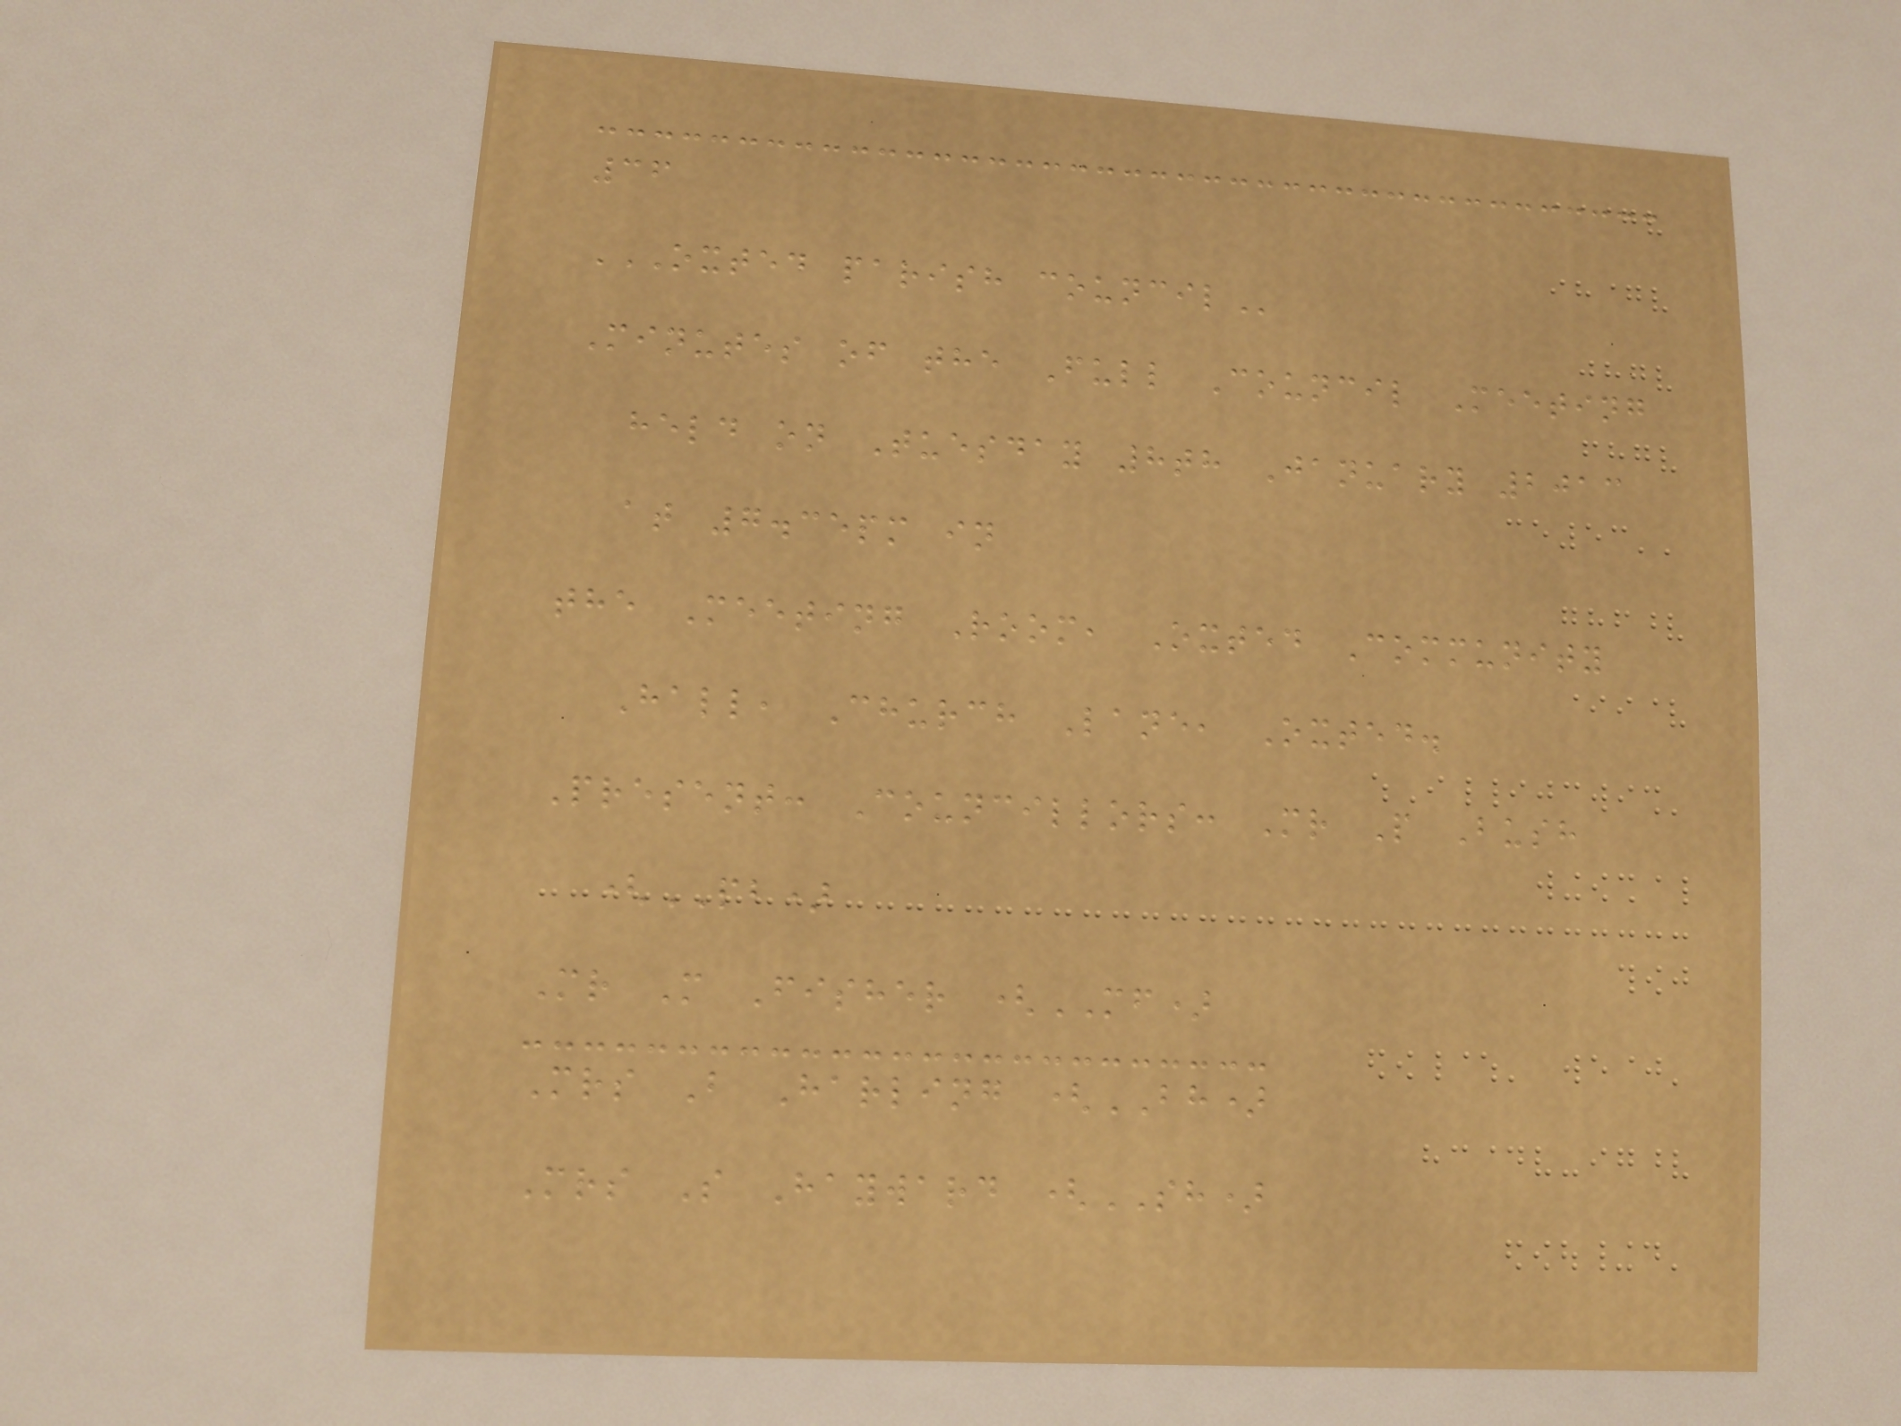36
OXTED PARISH COUNCIL
Minutes of the Full Council Meeting
held on Tuesday 8th January 2013
at 7.35pm in
the Meeting Room, Oxted Community
Hall, Church Lane, Oxted.
Present: Councillors: Mr P Bush
(PB)
Mr M Fisher (MF)
Mrs B Harling (BH)
Mrs S Hayward (SH)
